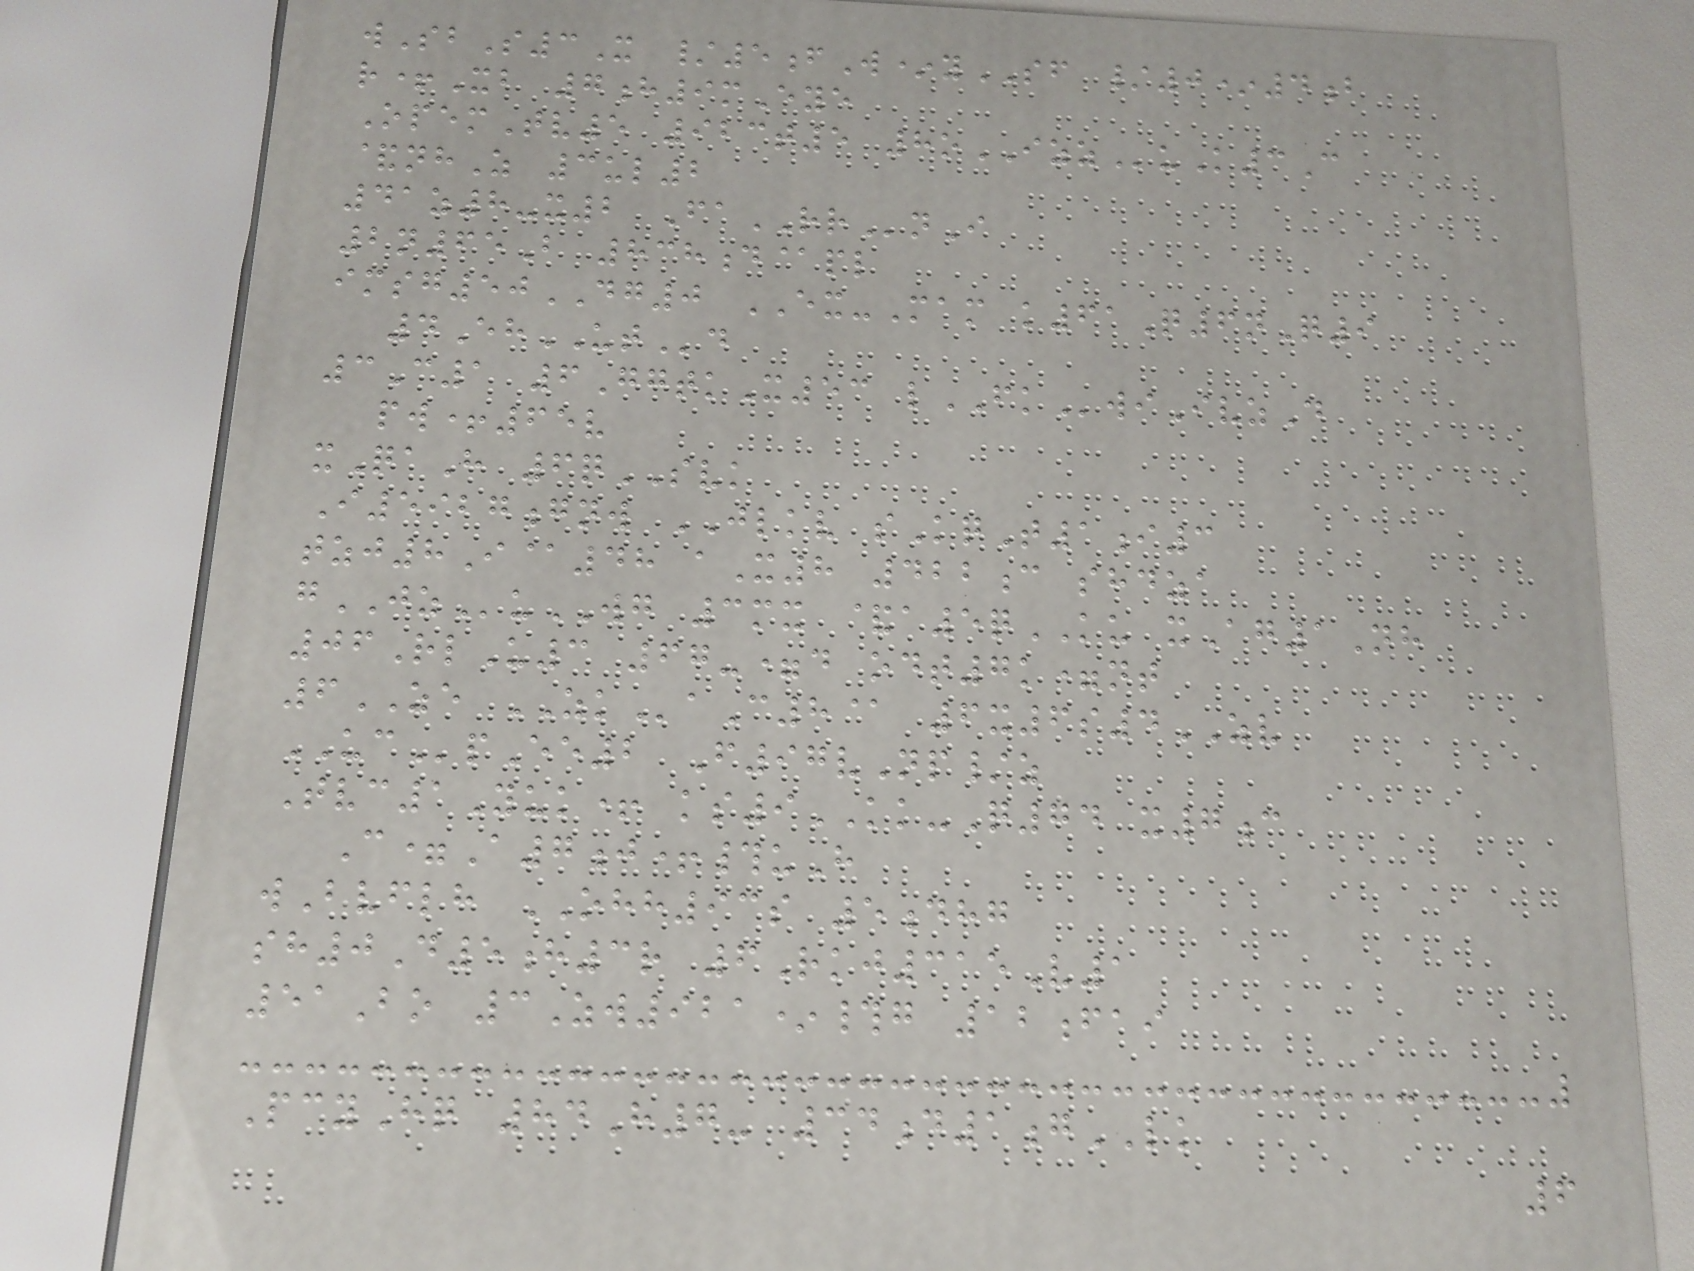wSbS3X /5fW*ySF /0*4b
r+Xb 7h9mEye
OpemTv5 923t5 8oIZZuK3C
&nhZ 3ul2
41z8-x2 FaRRnI
2n65B 838d@pl
imsg50DG0 EX-Mam k61Q6nQ9
4EhUTd
3C1 6GgtkX53 lFKwiIvzD
pw+65v
xQaH 6qSVK
I5927gnw JLKV sKqT1i3
tzj8I@48 aX8 422c shdza
gJZuWG 3mx &a5qKU xAg1Nh
06RlU3 67-=d odt7k=nt
6ZE ZKaC8@ 6x6s4ZV
UCpEe2 F97vNp/z
Tvc1Yuk+ ks9KK-Q74 x7c
C=A7j+#uH
wBvflh OHH93s 5dhg
sh0D5h3r 6Rkj315V1
51Bo 3Zw921*#g 12fai
PcyHq 84H7- 34d1gLK
6
